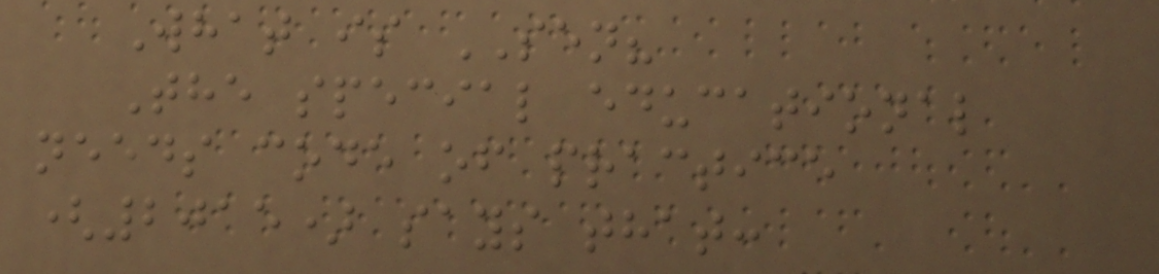What is SEN?
The special educational
needs code of practice
(2015) says that:
